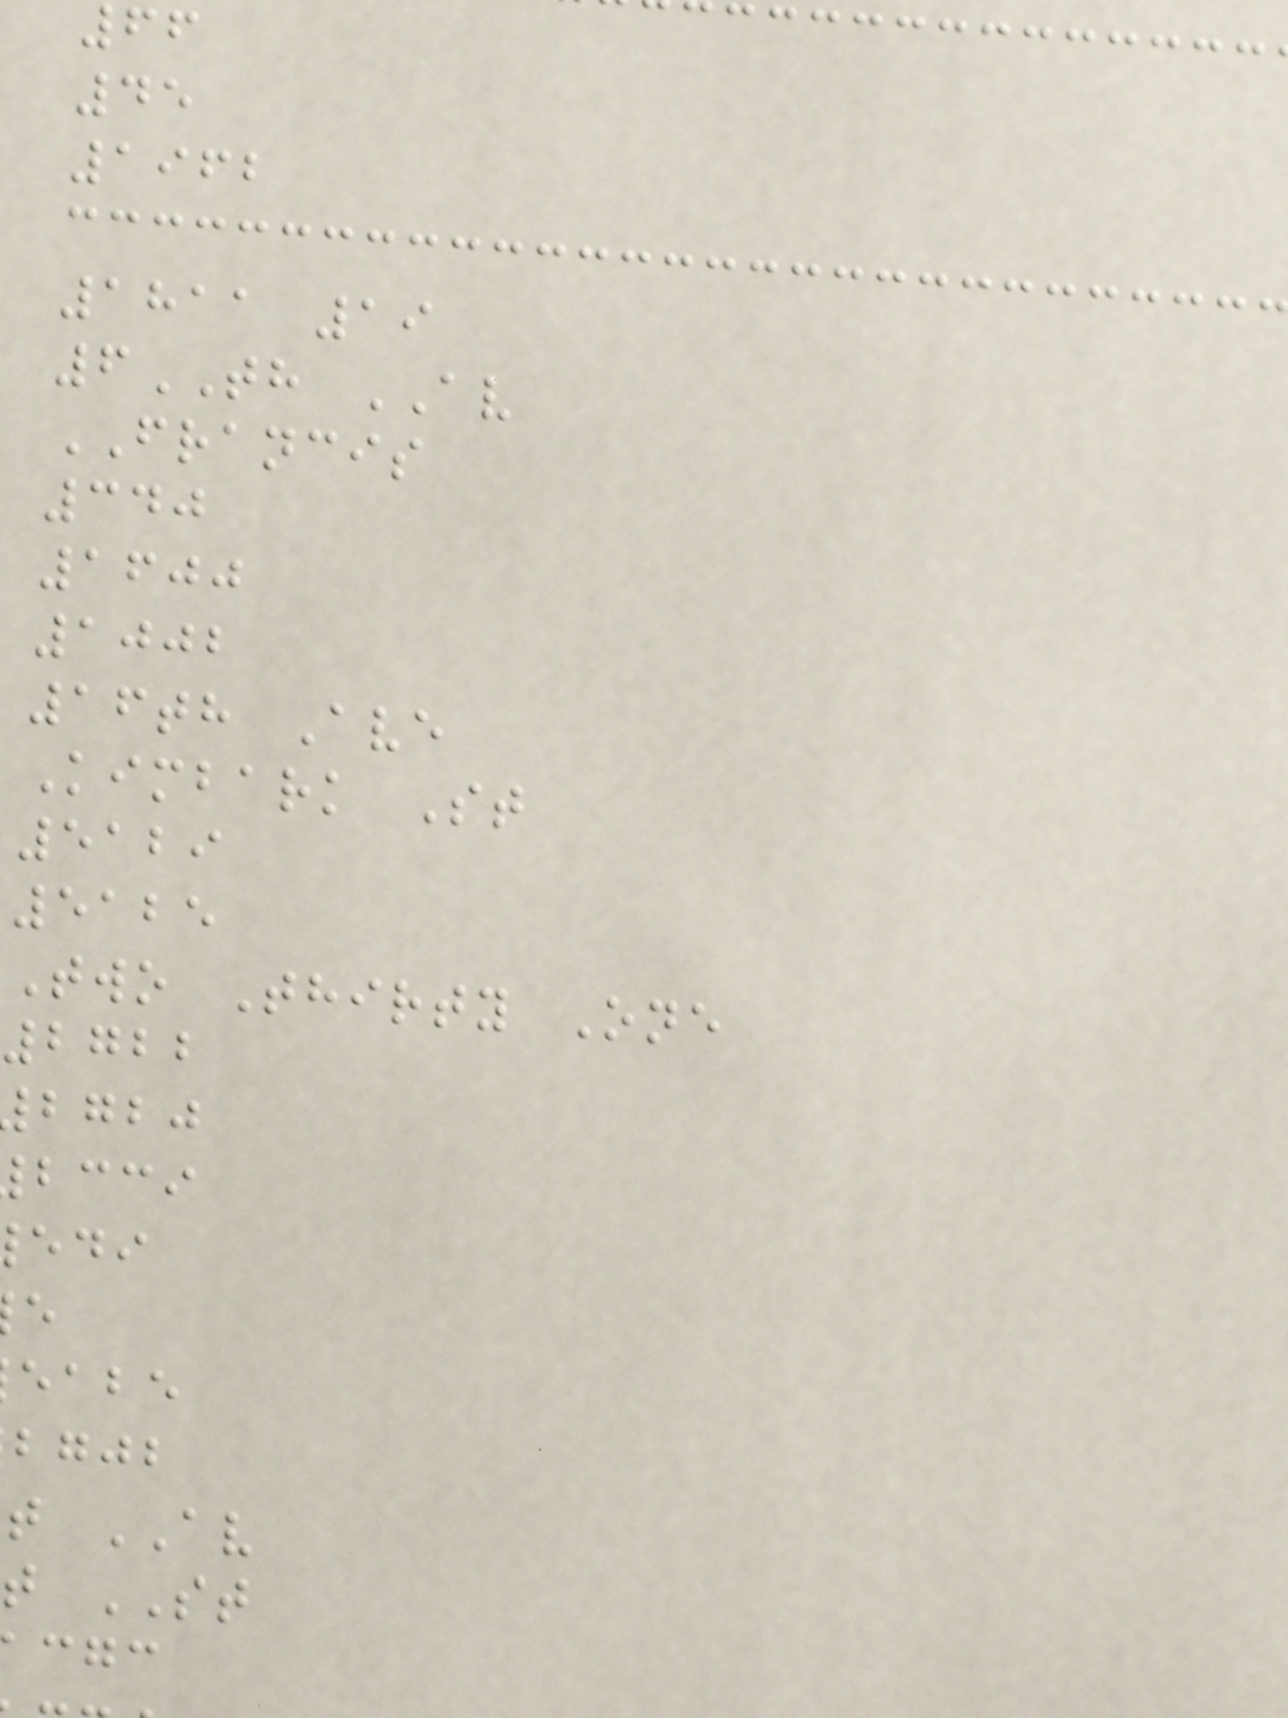66
45
1962
1811 19
6TH AV
FRANCIS
340
1600
1002
16th Ave
Kimbark St
5129
5125
Two Thirty One
2722
bgbj
bcci
eabe
bgjb
t AV
t ST
